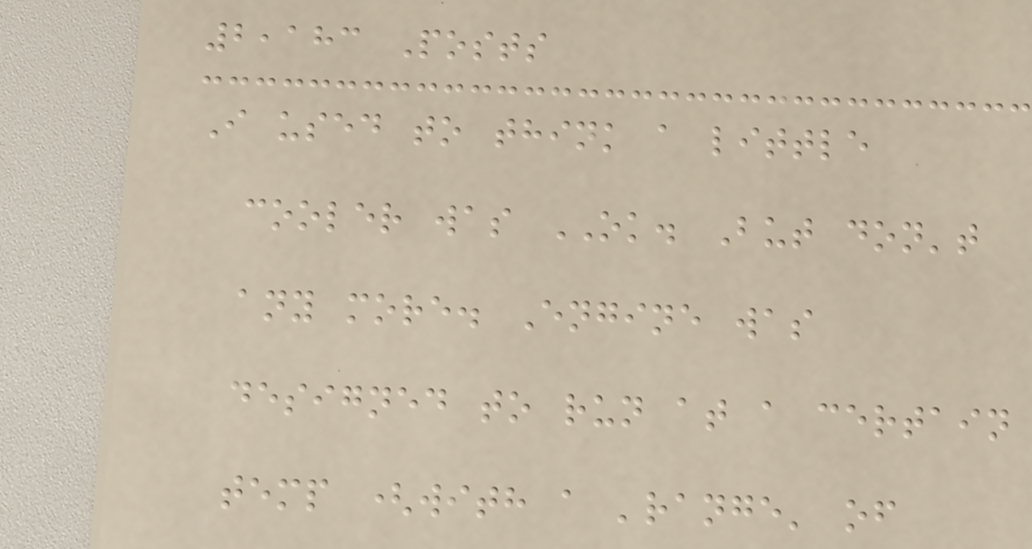2,183 Posts
I used to think a little
cooler was OK. But don't
any more. Engine was
designed to run at a certain
temp (with a 'range' of
